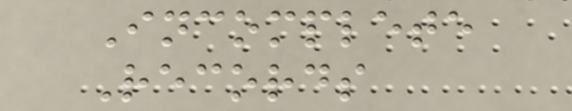Incomplete
Records
